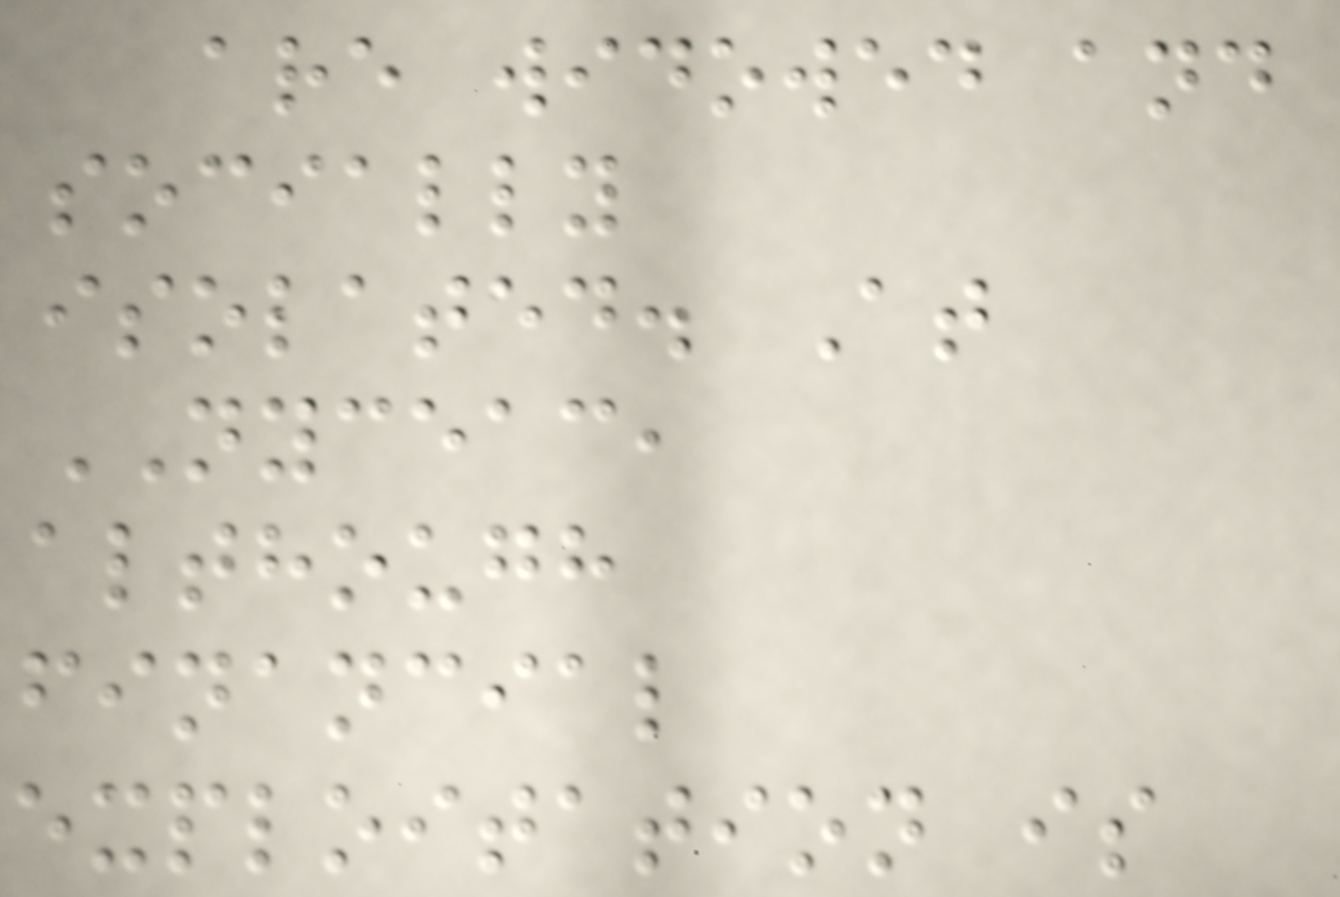are widowed and
socially
isolated. At
NYCEAC,
although
financial
exploitation is
